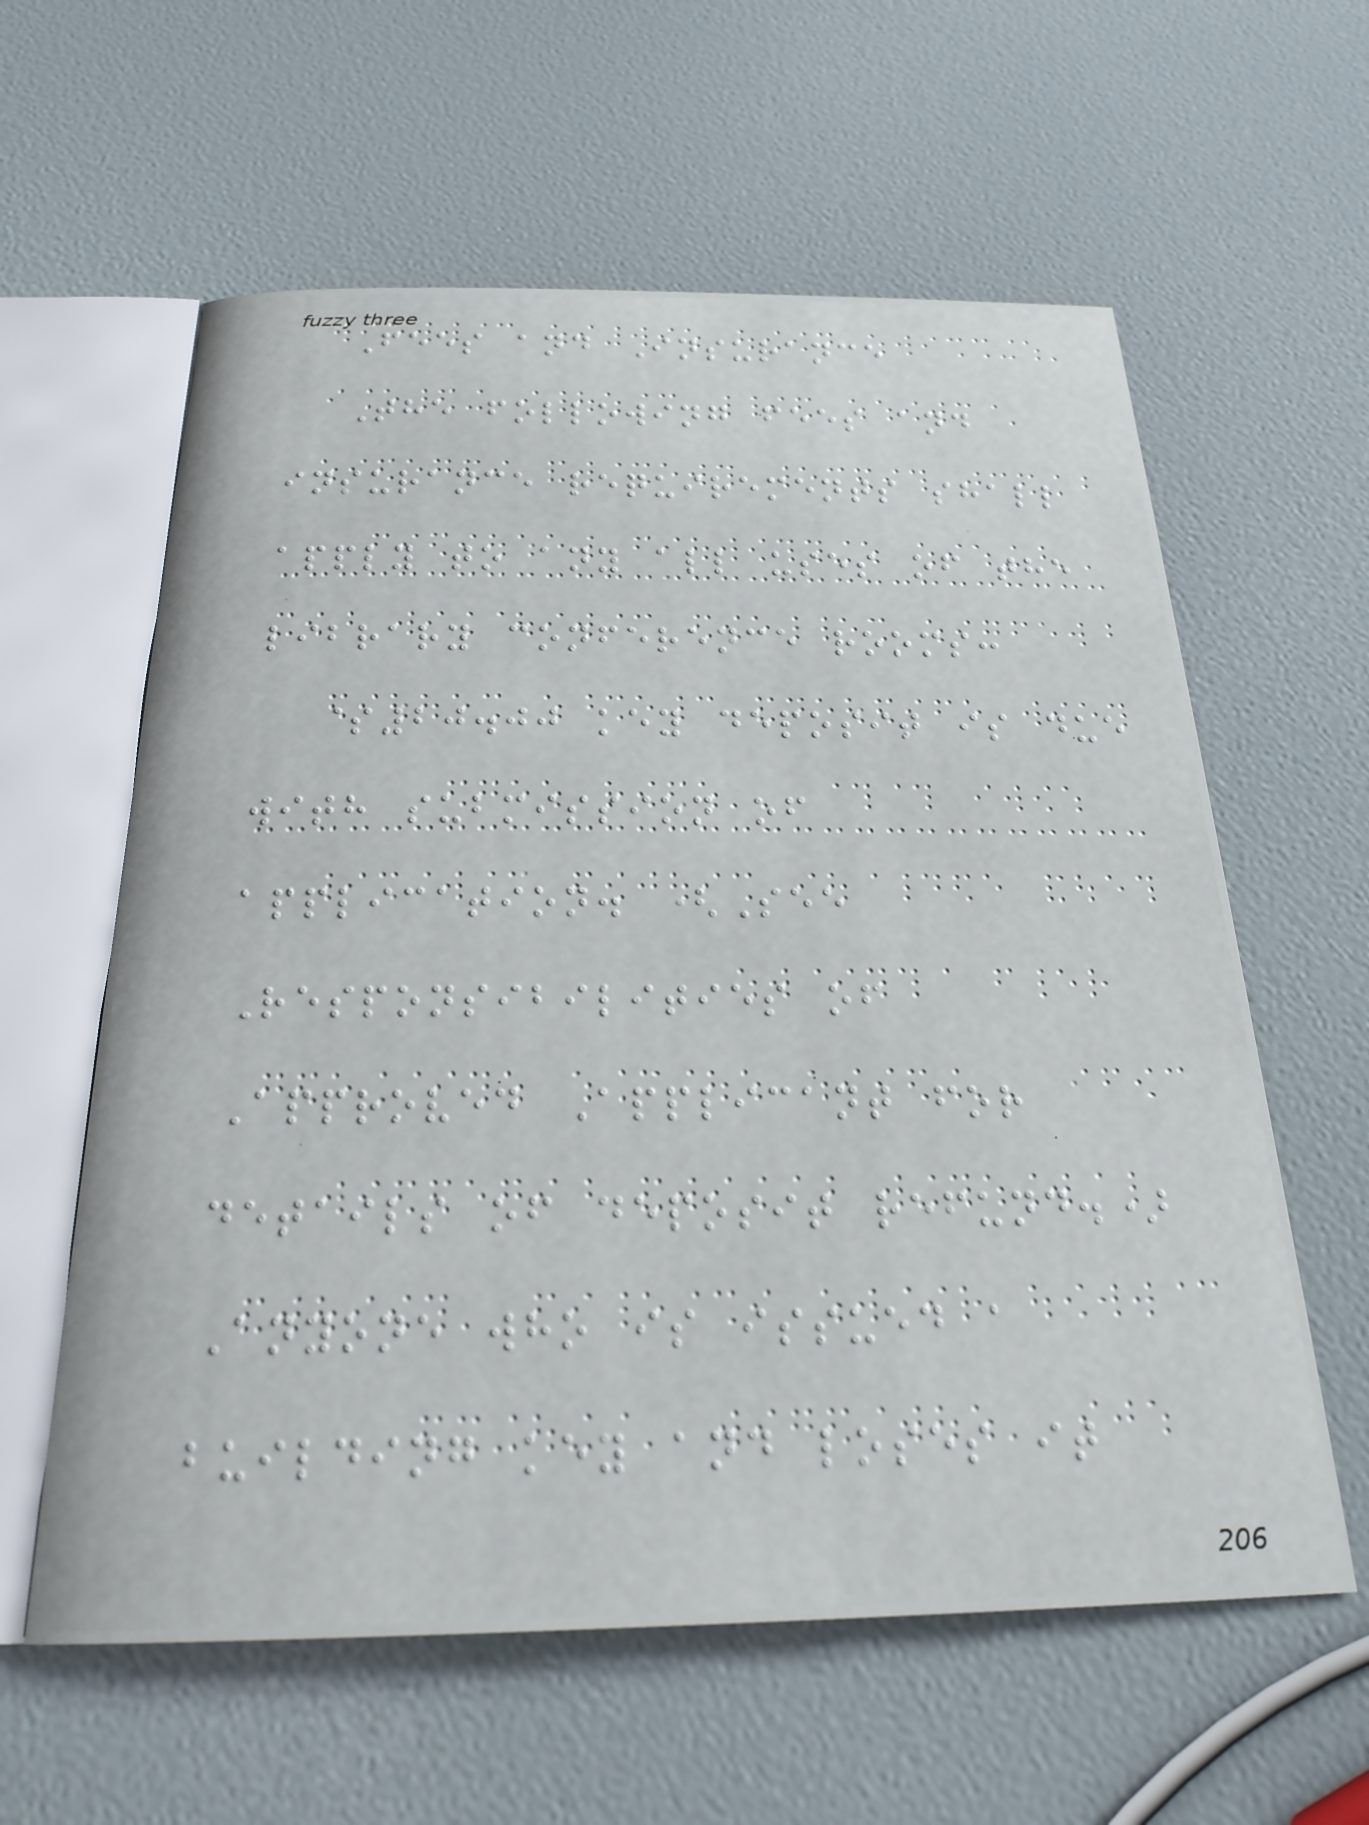Fees and Insurance
The following fees and
insurance requirements shall
apply to any all uses of the
library conference rooms:
$20.00 key deposit is due
with submission of
application. (See
Responsibilities of
Approved Applicant for
details of deposit refund.)
Anyone who is issued a
building key and loses it
